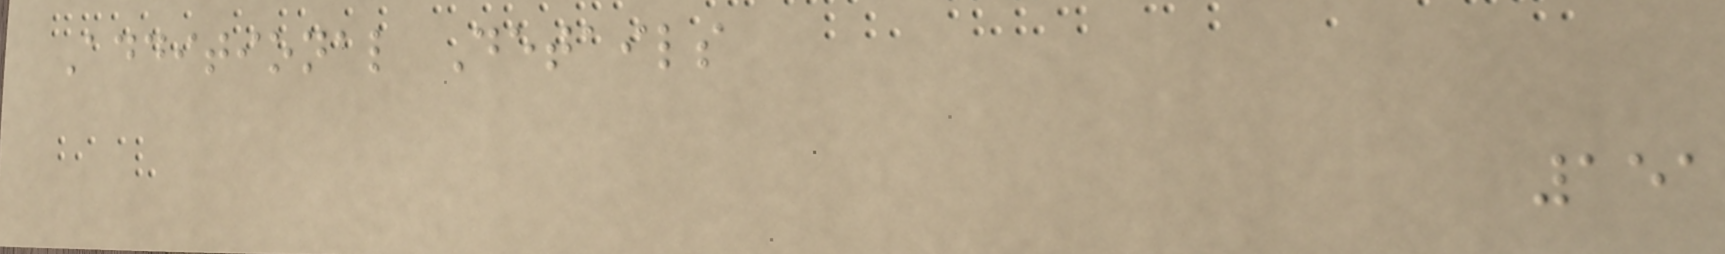Additional Details
151
